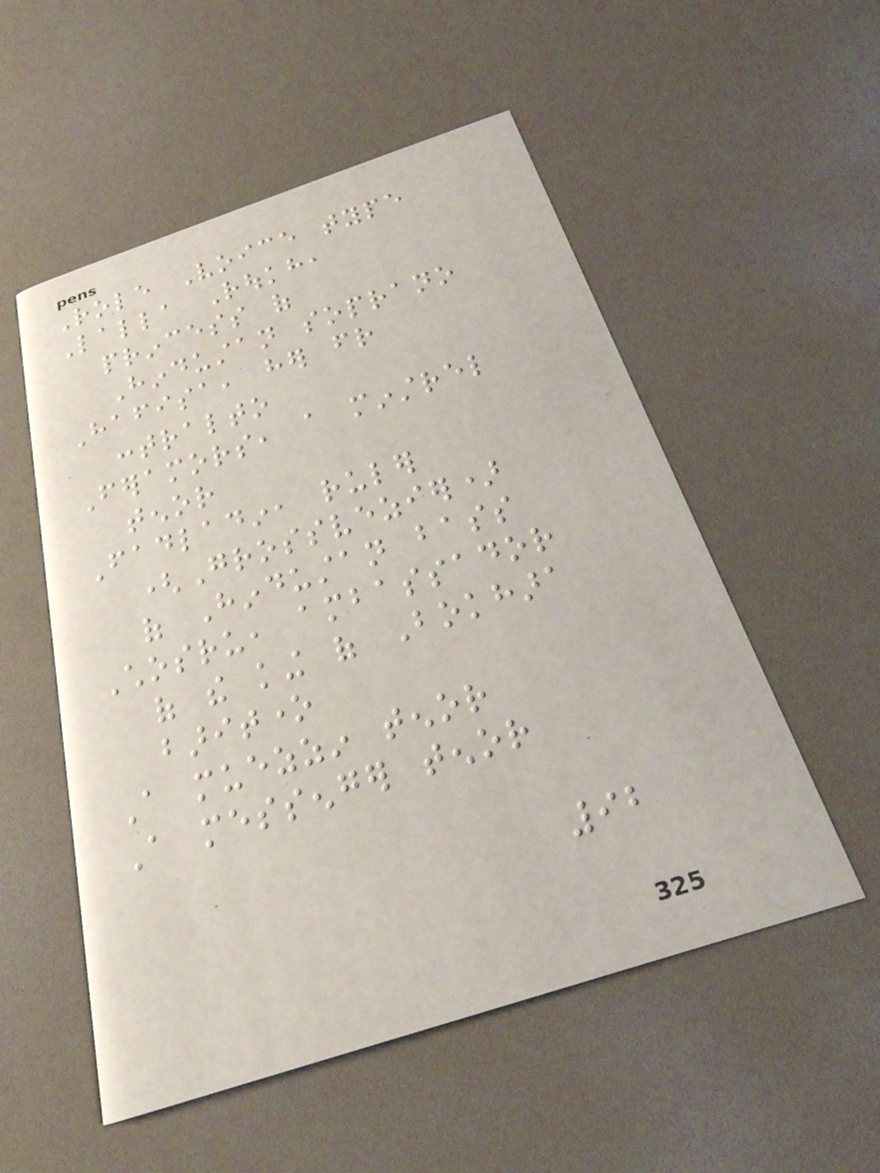Role Voice type
Lalla Roukh,
princess of
Hindustan soprano
Hafisa, her friend
contralto
Feramors, a minstrel
tenor
Fadladin, ruler
(Grossvezier)
of Hindustan bass
Chosru, ambassador
of the king of Bokhara
baritone
A muezzin tenor
A messenger tenor
92
